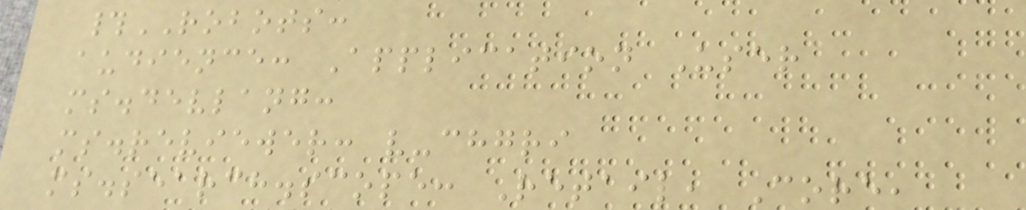#ROBOTS:
audience: Application User
ms.devlang:
ms.reviewer: v-chgri
ms.search.scope: Retail, Core,
